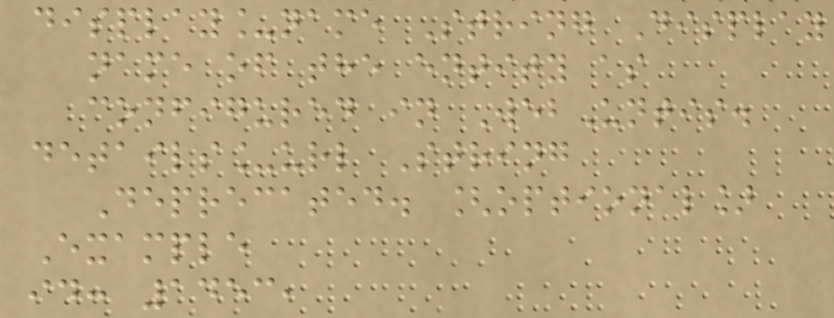display_name String Display
name of the entity as
configured in WebUntis.
details_url String
Deprecated. [optional]
Example
id: 1453,
